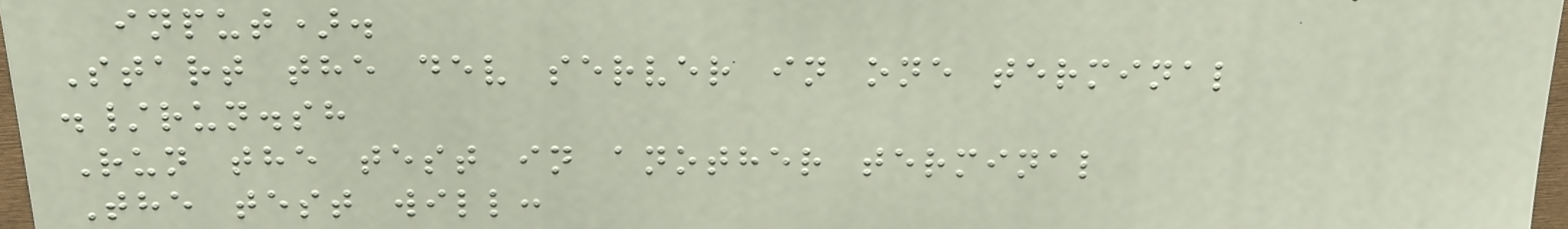input).
Start the dev server in one terminal
./run.sh
Run the test in another terminal
The test will:
